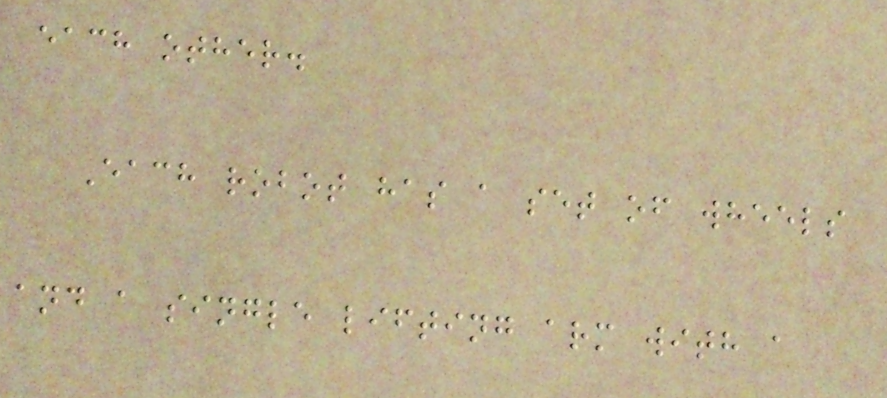each other.
Each robot has a set of wheels
and a single lifting arm with a
